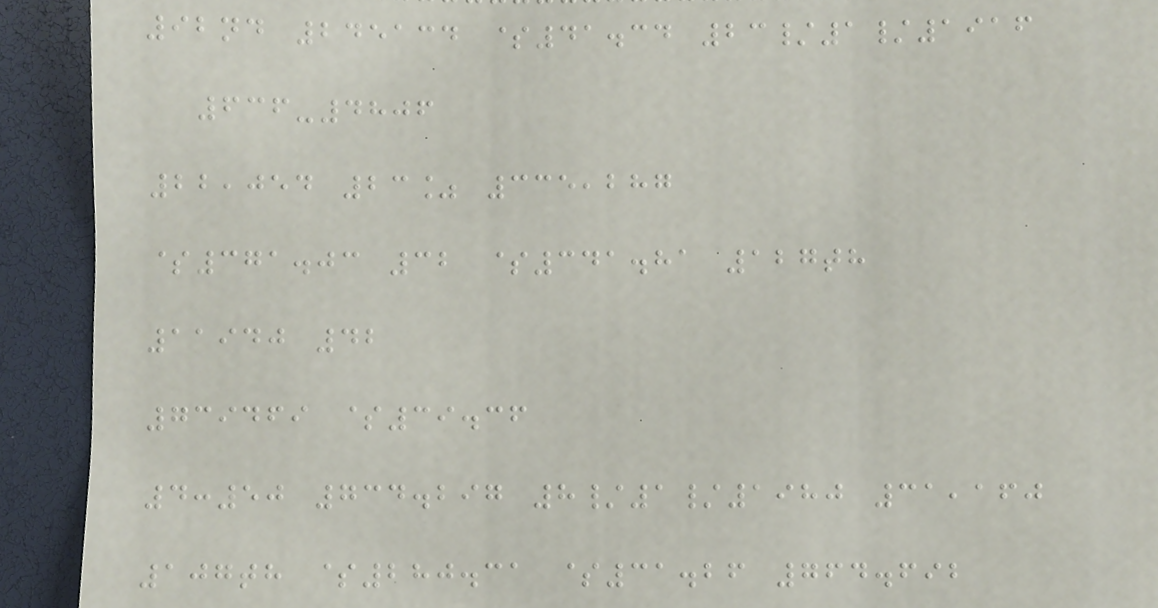92nd 245134 $41.34 23/1/1916
636-4806
22,054 23% 335,287
$371.03 32 $341.81 127th
11940 42
739469 $39.36
4:50 734.297 8/1/1980 31,160
107th $280.31 $31.26 764.692
